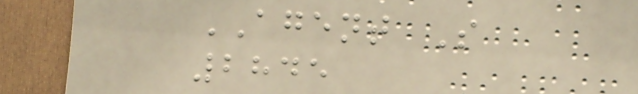AGENT S
2845
